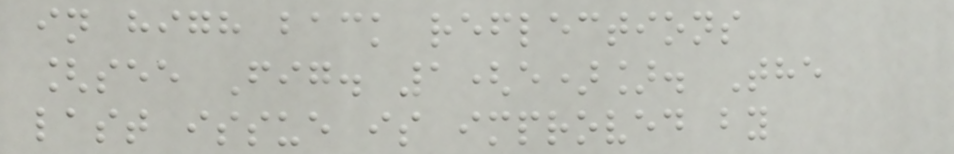in high back reflections
[see Fig. 1(e)]. The
last issue is improved by
